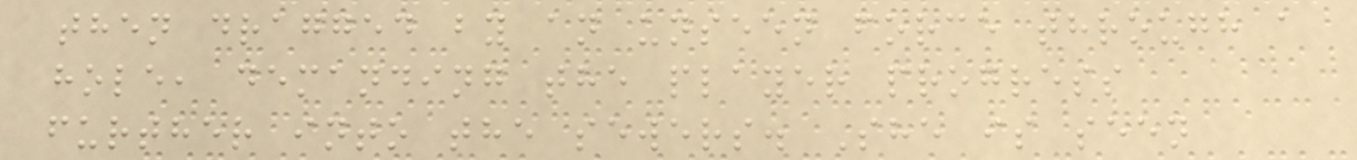then dragged by an unseen force through a
hole, demanding the player progress
further into the sewers. She is seen
